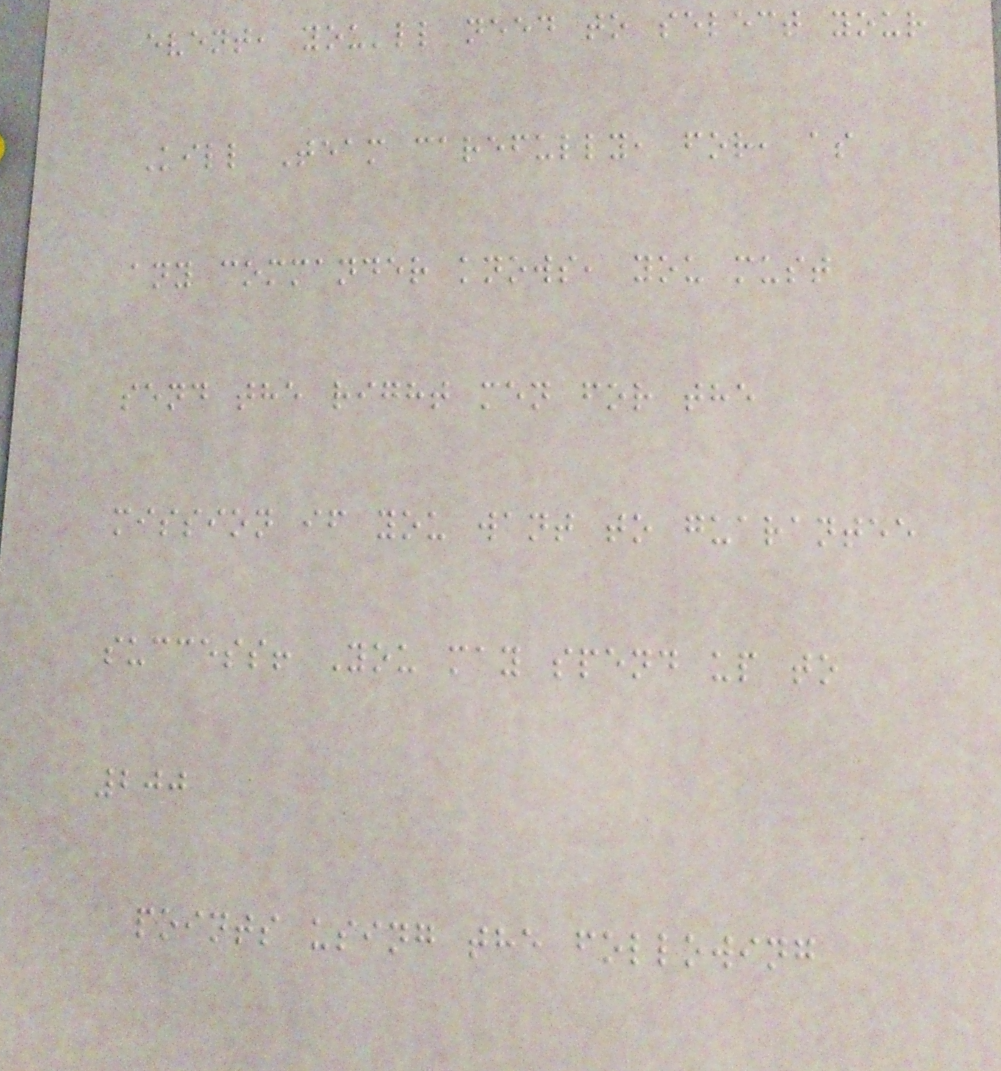event, you'll need to select your
Kill Team carefully, for, as
any commander knows, you must
send the right men for the
mission if you want to guarantee
success! You may spend up to
200
points using the following
